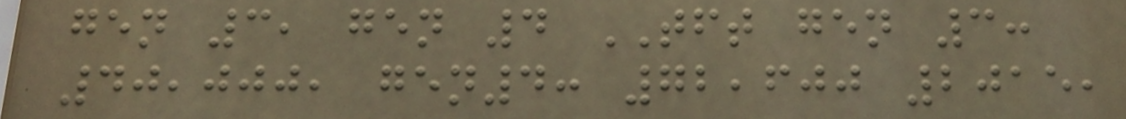gen 3, gen 4 TFT gen 3:
40,000, gen4: 72,600 2015,
